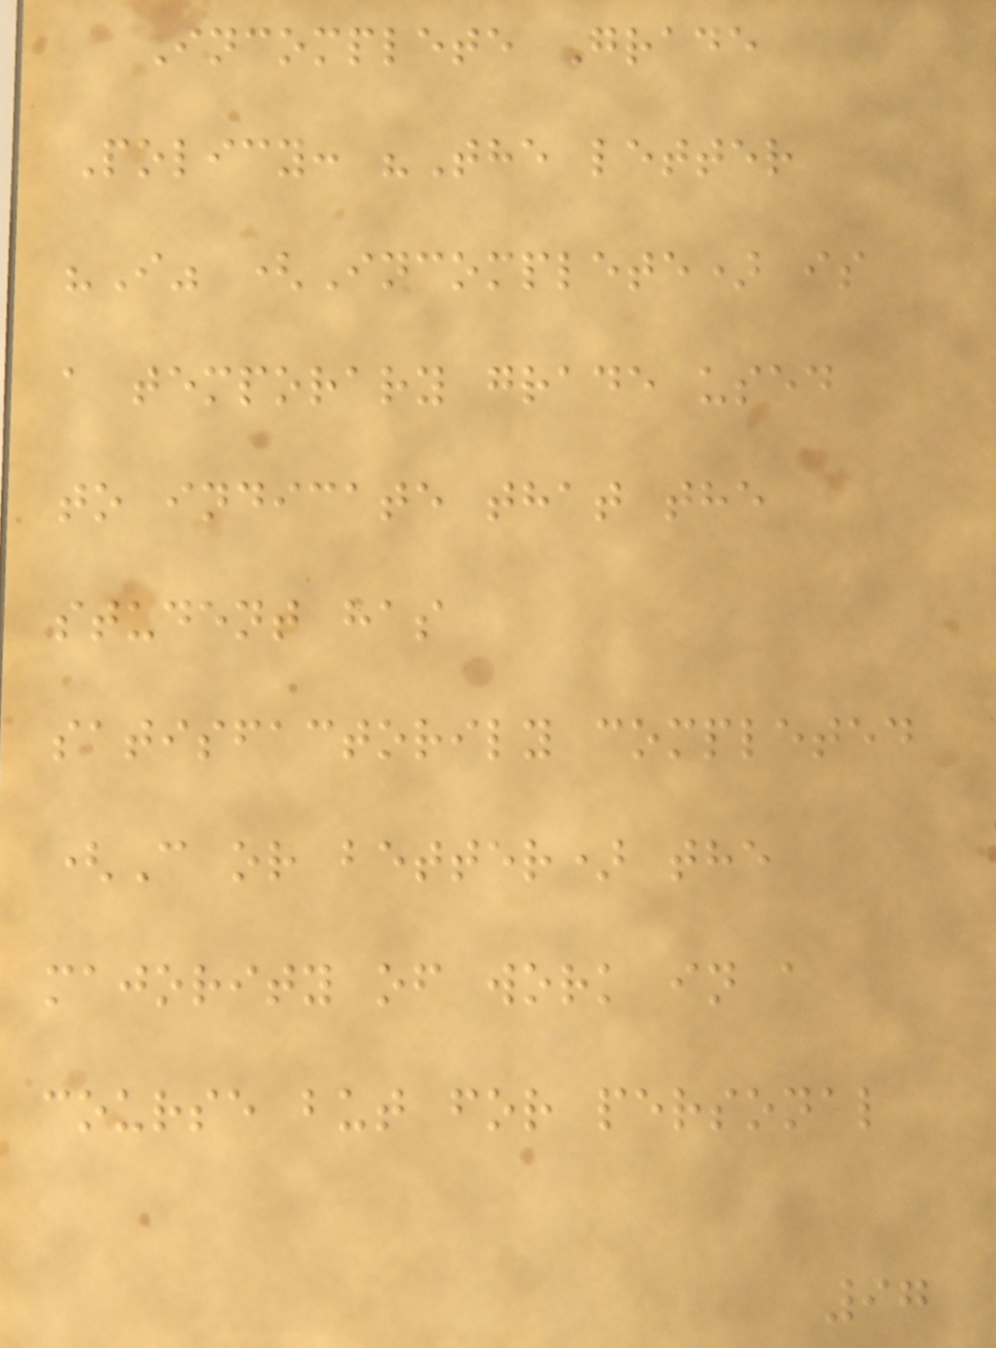Incomplete Grade
Policy: "The letter
"I" (Incomplete) is
a temporary grade used
to indicate that the
student has
satisfactorily completed
(C or better) the
majority of work in a
course but for personal
97
